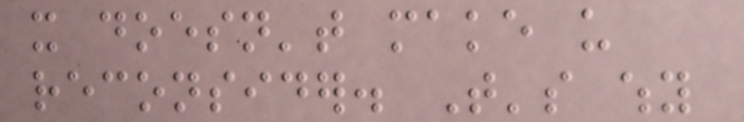it doesn't make us
reconsider. That's why
